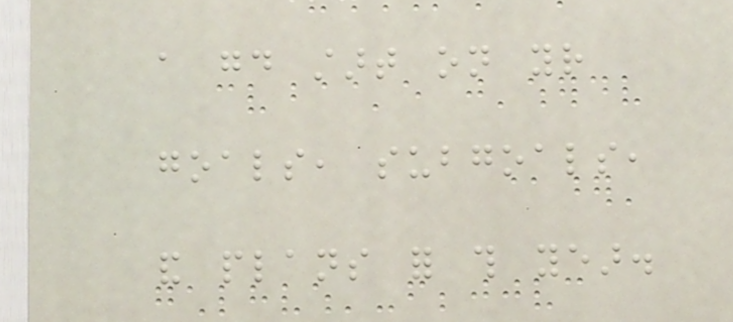a good start on your
goals, subgoals,
and plans for this year.
